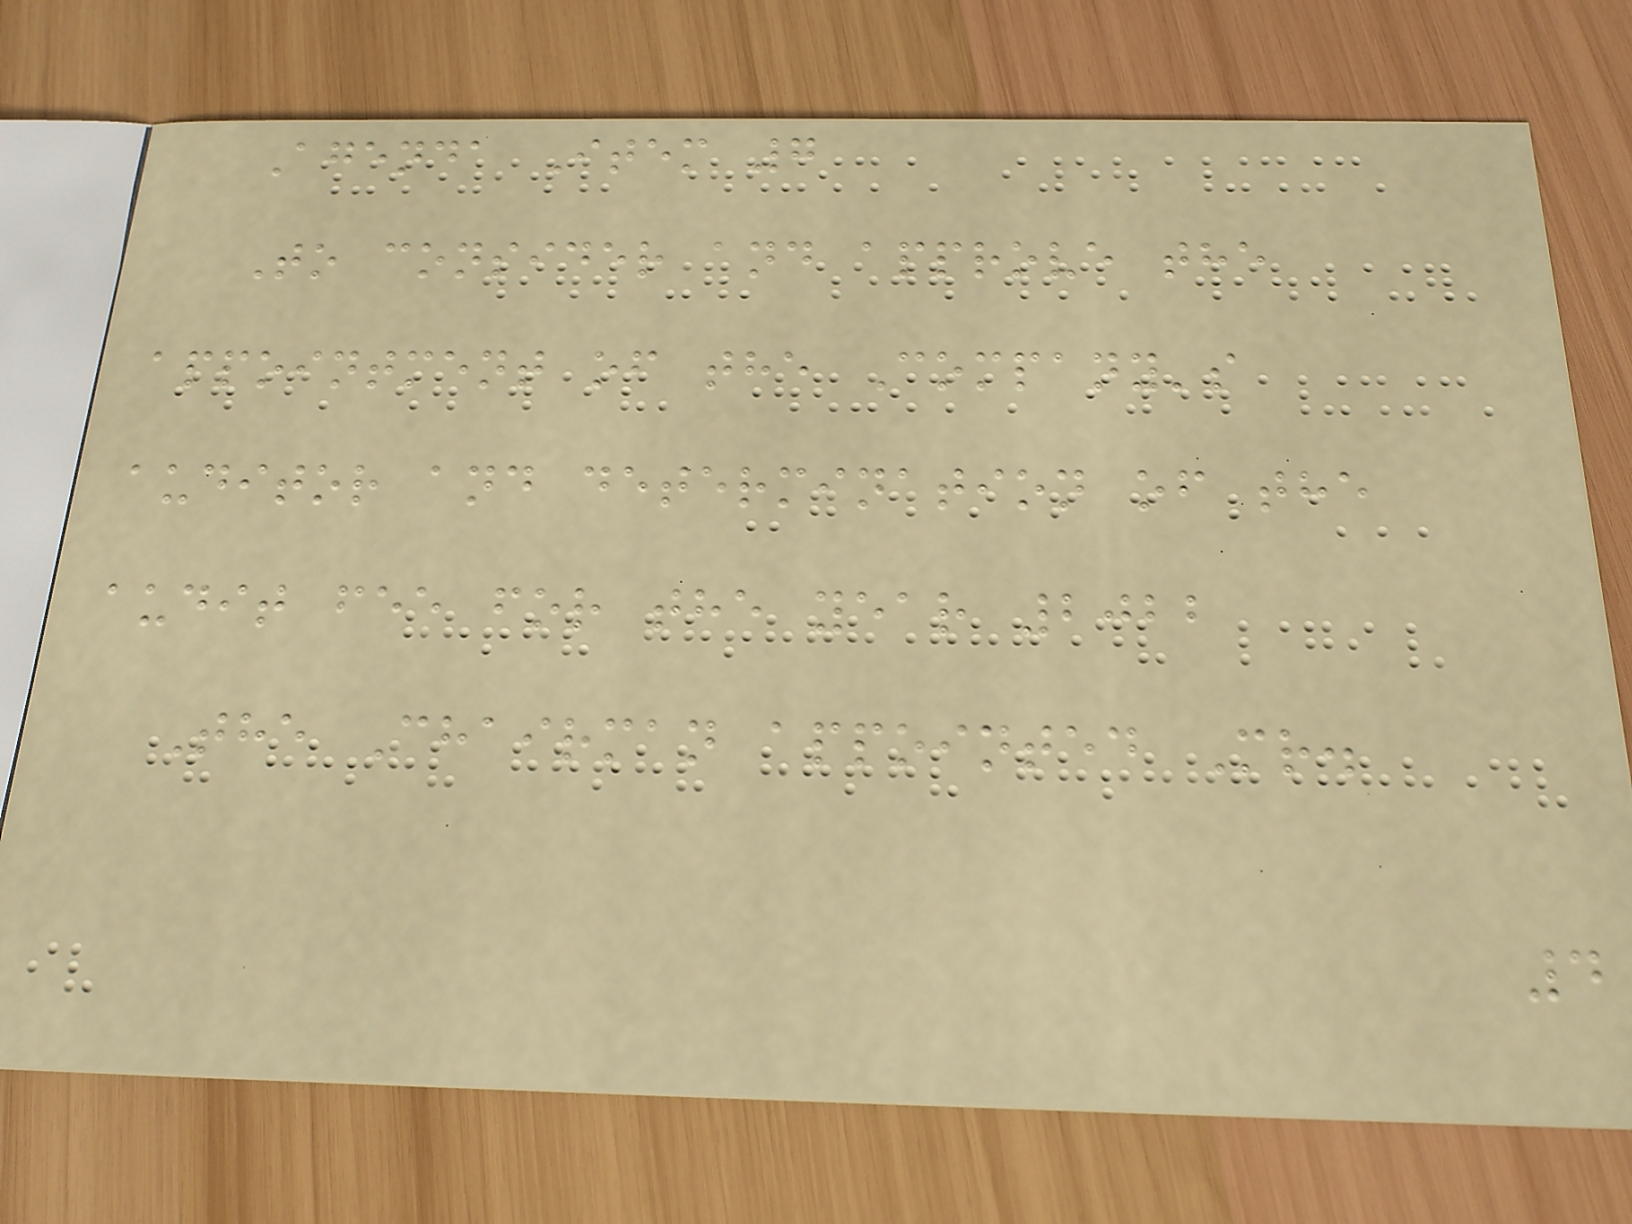Agenda Item 7
To consider and approve the
appointment of the Company's
auditor and determination of the
audit fee for the year 2022
The Chairman appointed Mr.
4
